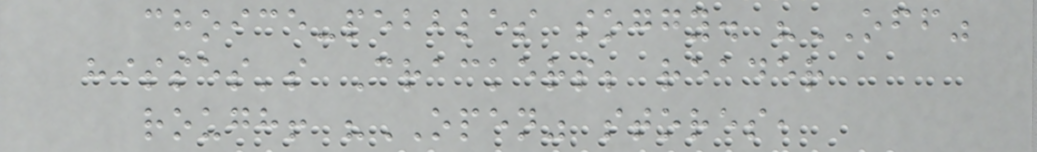choice-pebbles soggy. "OFF"
hisses's Crackers; reader
rough! "OPEN" stores,
